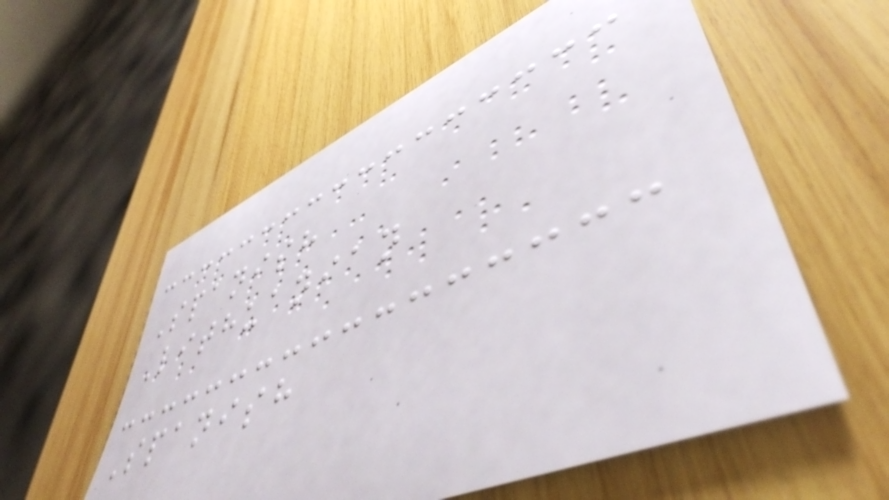Spanish
Lithuanian
Spanish
